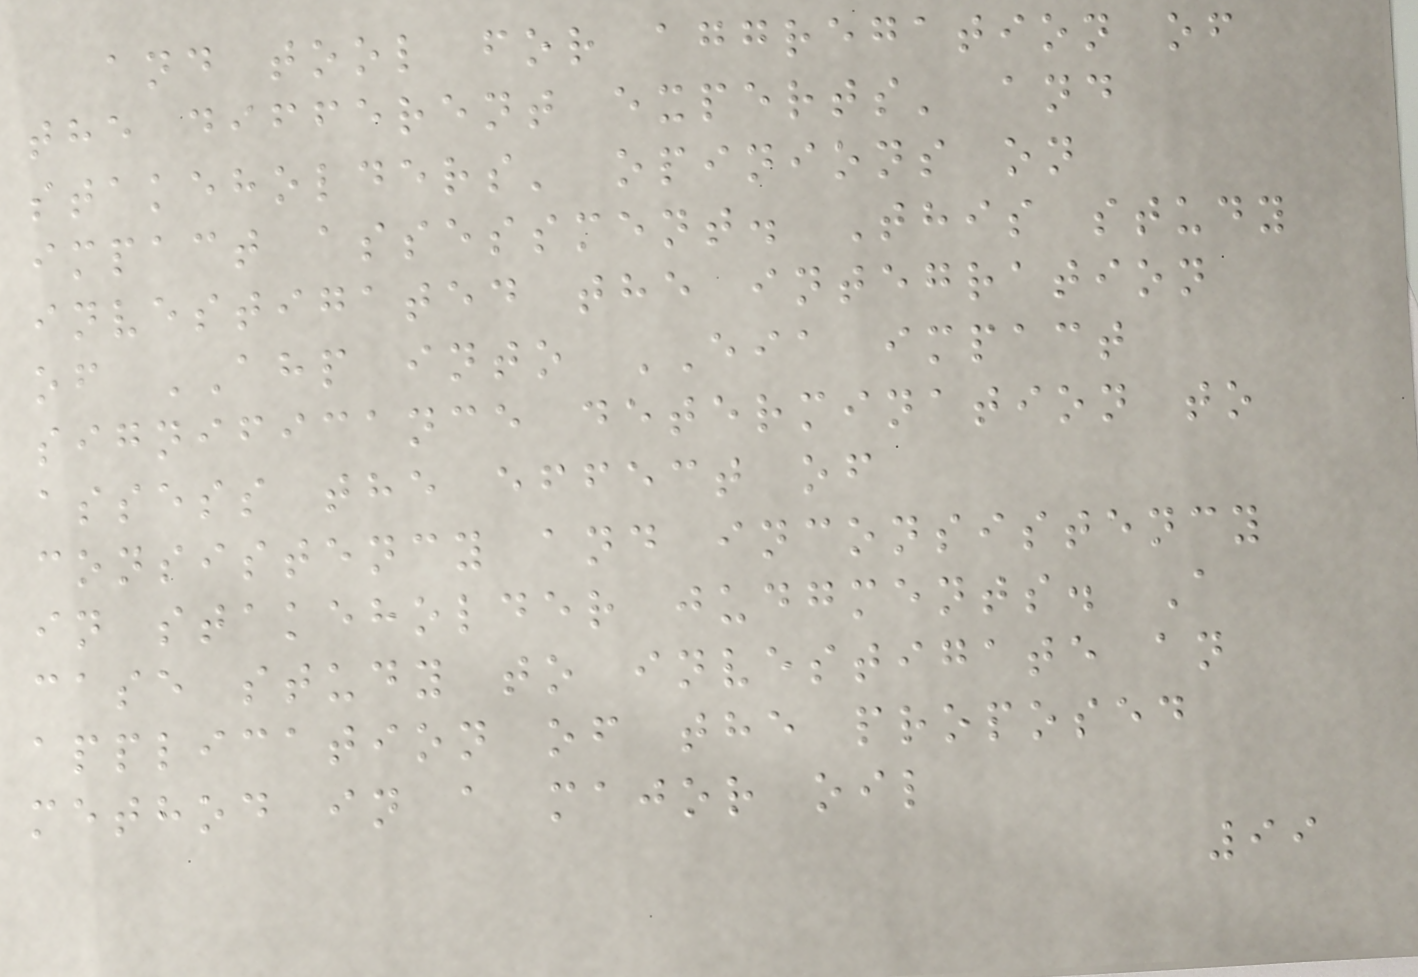and tool for aggregation of
the different experts' and
stakeholders' opinions on
impact assessment. This study
investigated the integration
of AHP into EIA impact
significance determination to
assess the effect of
consistency and inconsistency
in stakeholder judgments. A
case study to investigate an
application of the proposed
method in a major oil
99
